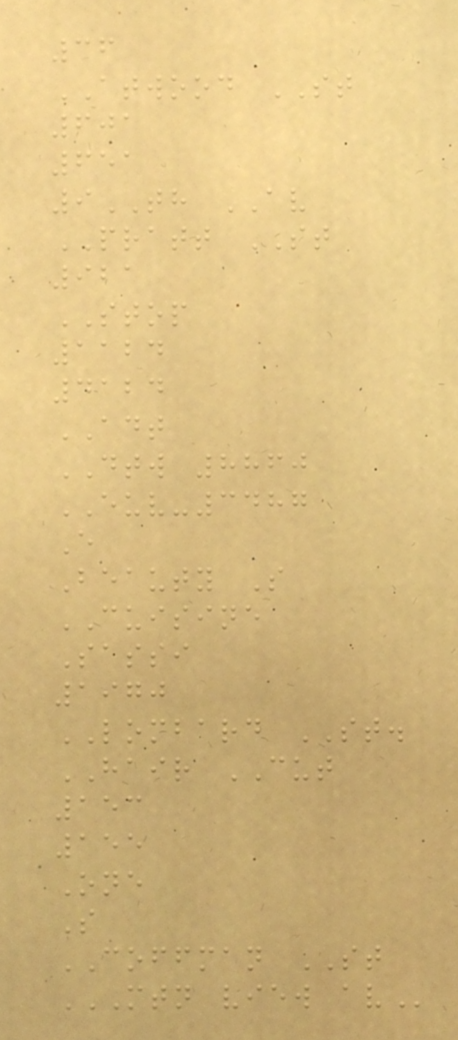36
ATWOOD ST
601
651
9TH AV
PRATT ST
921
STOP
1124
4124
ADT
DTW 8860
EUV-3487
E
Beauty S
CUISINE
Sassi
1970
LOMBARD ST.
HAIR CUT
153
155
One
S
COFFMAN ST
MTN VIEW AV
